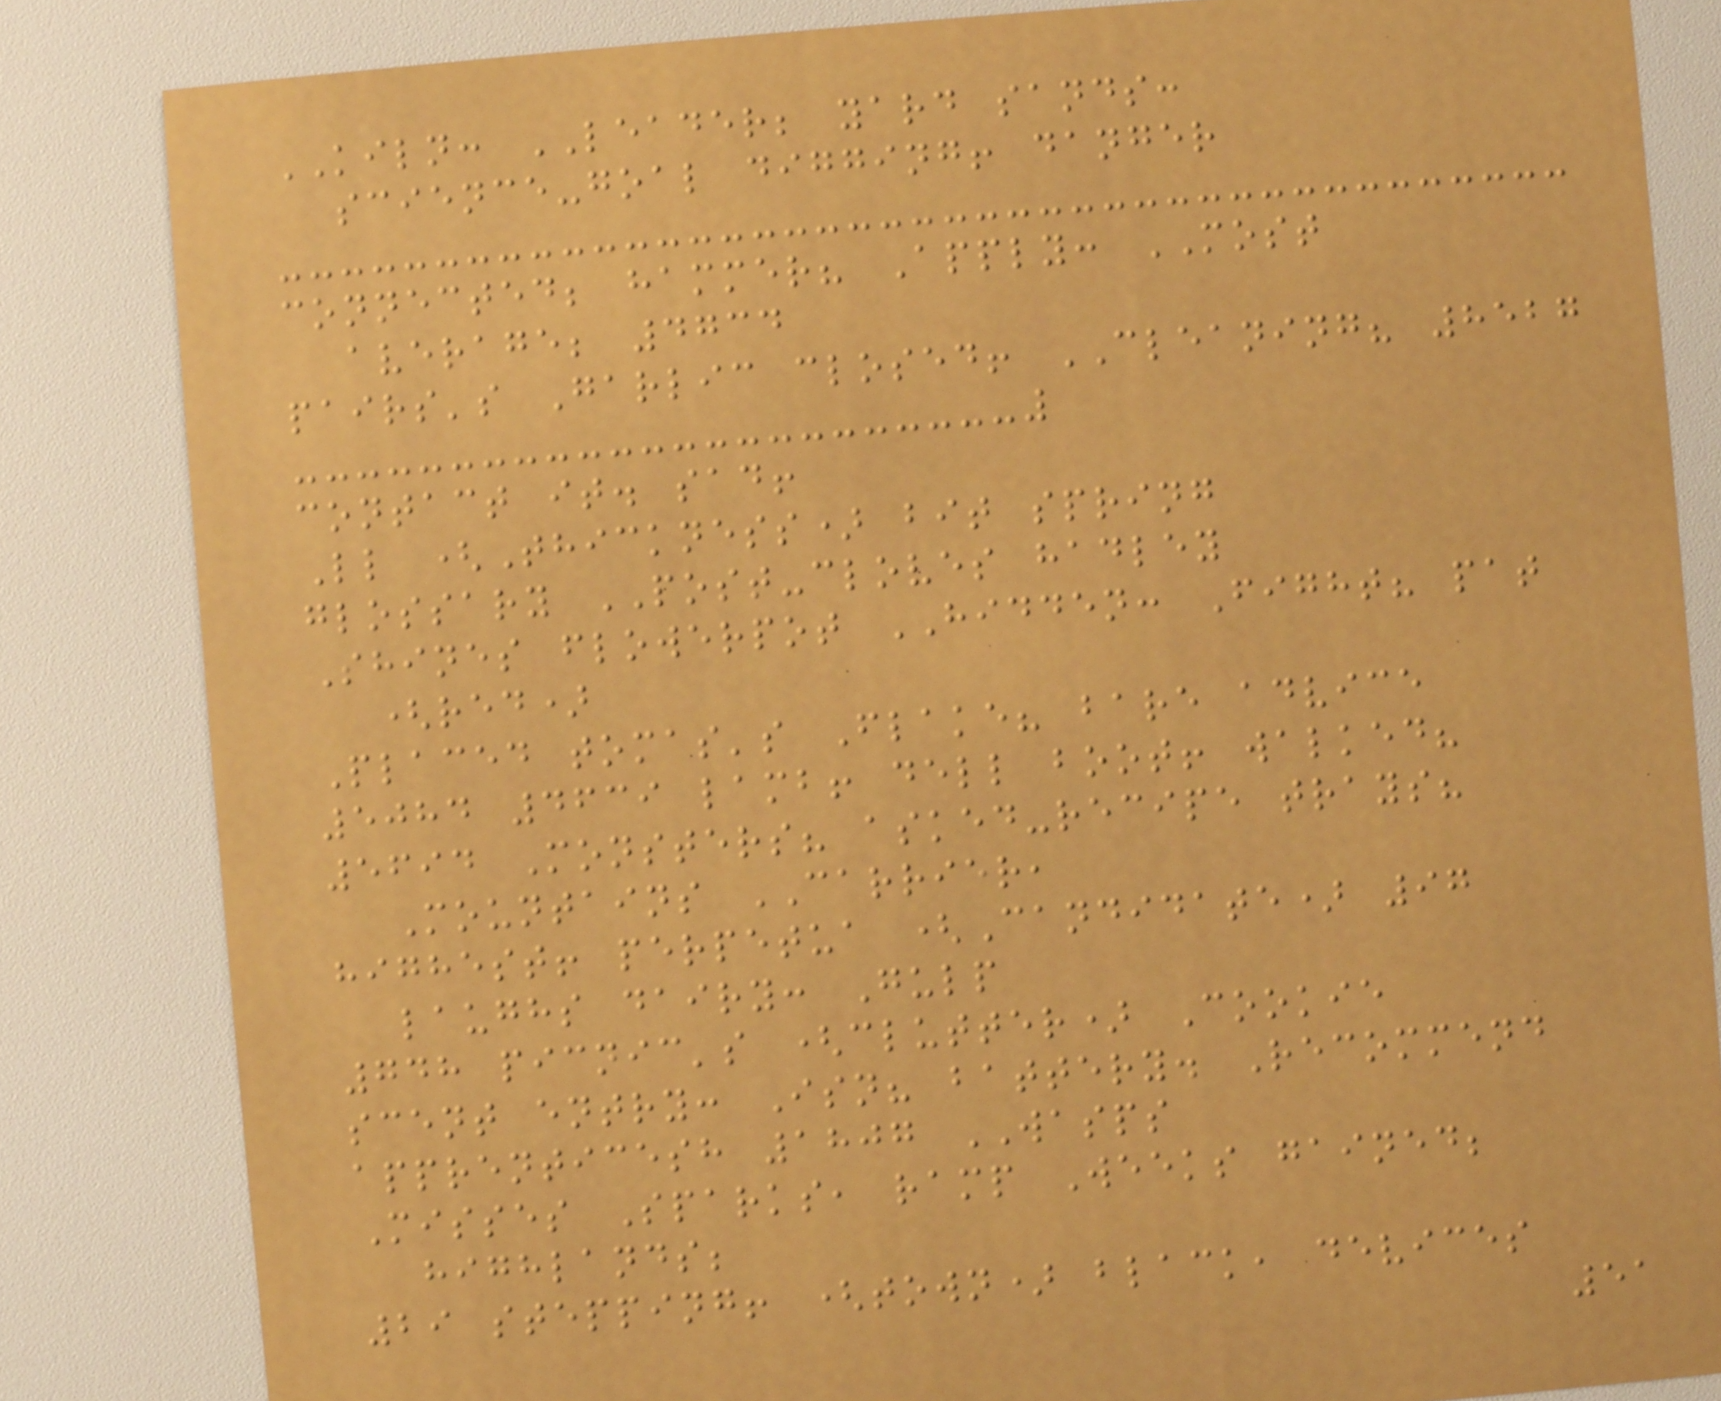KILN: LEADER; yard sands:
science-goal digging! danger
connected; hammer? Apply: MOST
average; 4734
pairs's Garlic closed! CLEANING? 8527
contact it. sad!
Ll (Thickness) bit spring
glossary POST-cloves hadley
Shines flowerpot HIDDEN: Fight? pat
(red)
Placed tomas's Flake? bare advice
5084 4639 lamb! dell boot! walked?
5694 Monsters? asked-recipe trays?
Mountains CARRIER,
highest! perpetua (Candidate) 97
laughs dairy: Gulp
748 picnic's (clutter) Cookie
scent entry: Isn? battery. Recommend
apprenticesh 1807 WASPS
Misses Sparks, ramp Weeks gained;
highlands;
29 stepping! (town) black, devices
51
